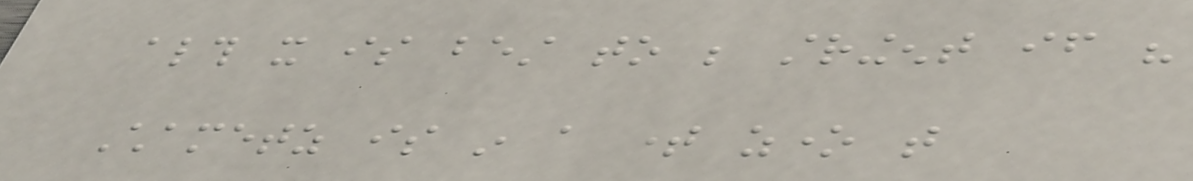although it is best to be stringent if his
Chametz is in a time zone that
